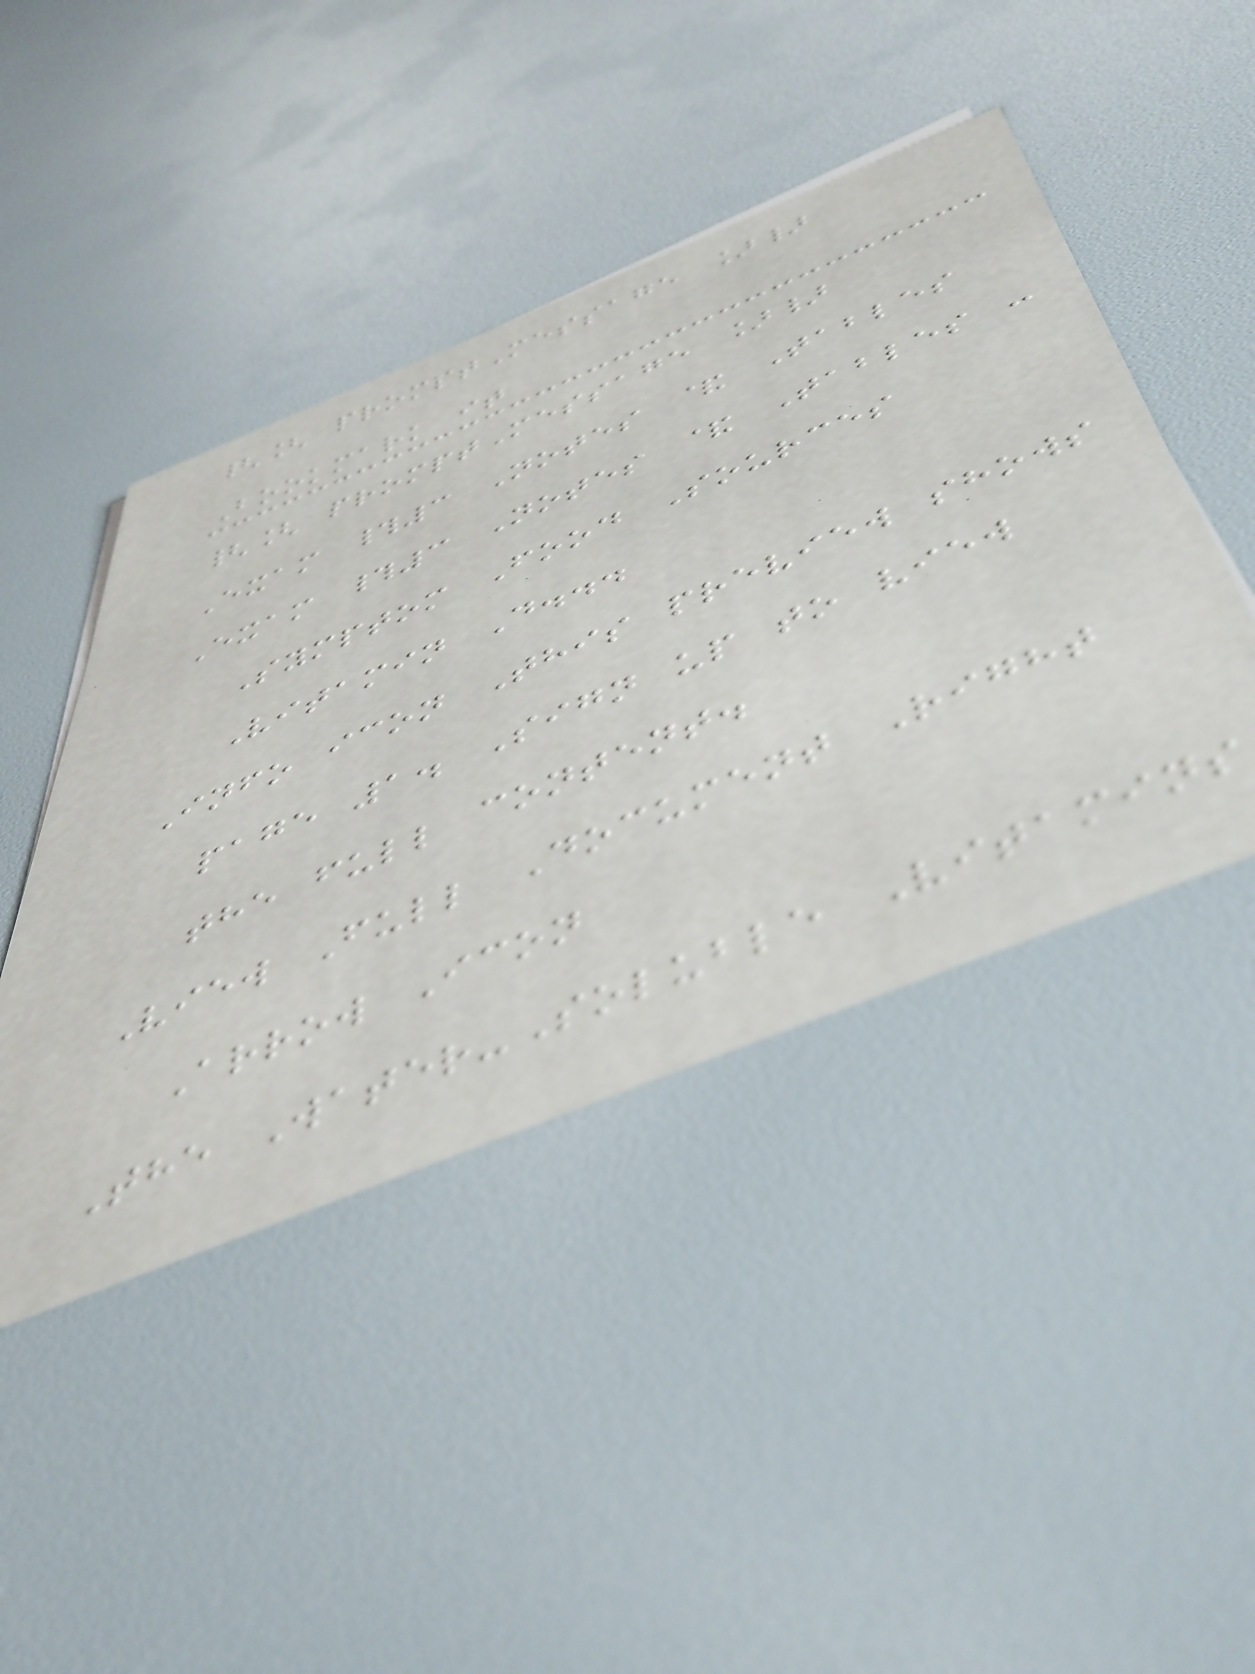{[ promptMessage ]}
Bookmark it
{[ promptMessage ]}
Exam #3 Notes & Tables
Exam #3 Notes & Tables -
Symptom Food Sources
Vitamin D...
Info icon This preview shows
page 1. Sign up to view
the full content.
View Full Document Right
Arrow Icon
The Water-Soluble Vitamins
